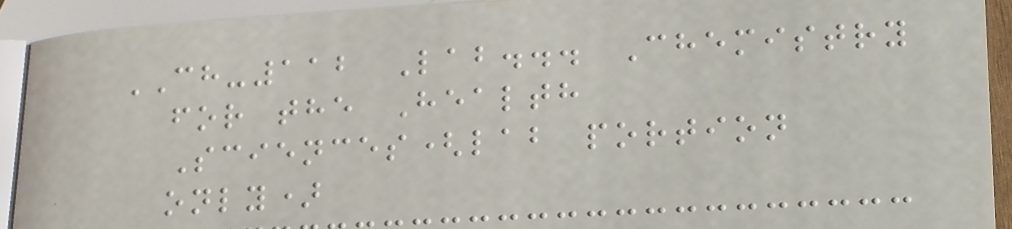CH-112 Lab... Chemistry
for the Health
Sciences(lab portion
only)
